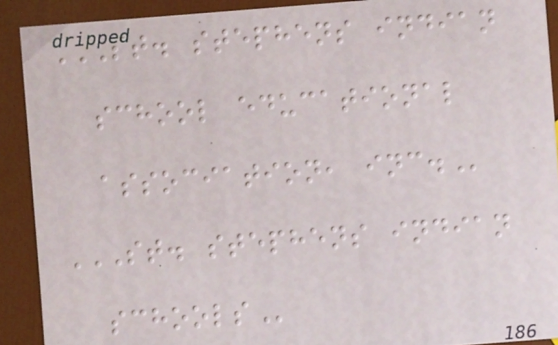ST. STEPHENS INDIAN
SCHOOL EDUCATIONAL
ASSOCIATION, INC.
ST. STEPHENS INDIAN
SCHOOLS
